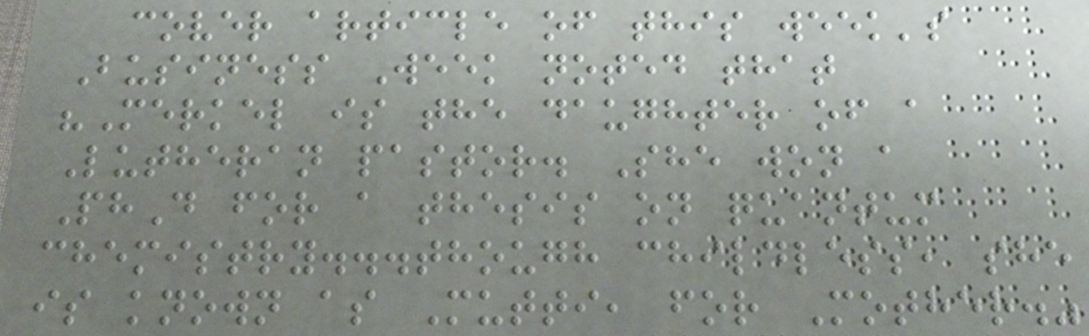cover article of this week's
Business Week noted that
"Merkel is the daughter of a
Lutheran pastor. She won a
PhD for a thesis on quantum
chemistry...though childless, she
is known as Mutti, for Mother."
